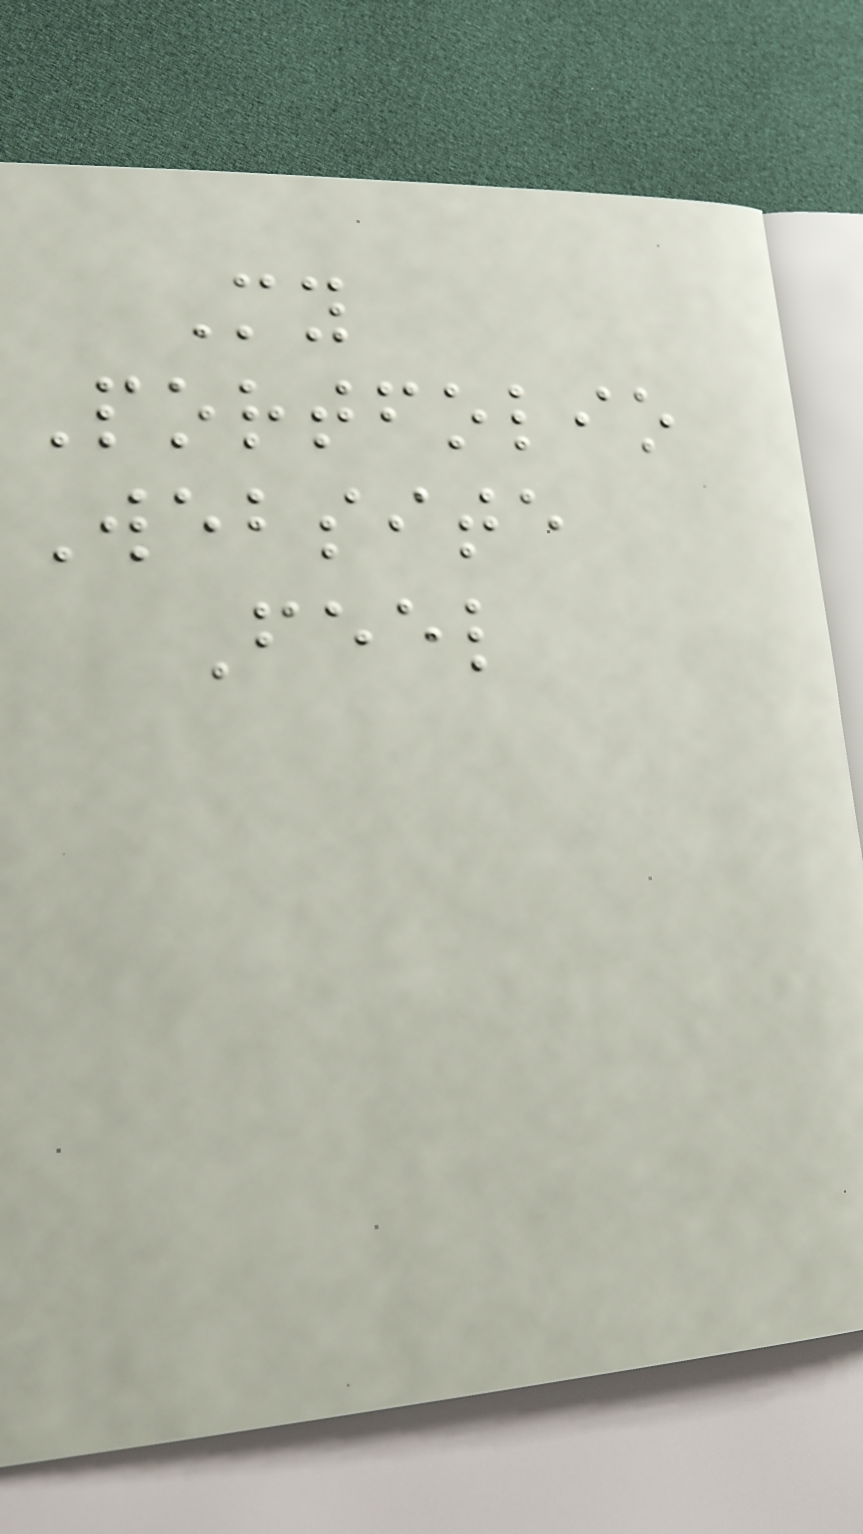My
Portfolio
Website
Feel
